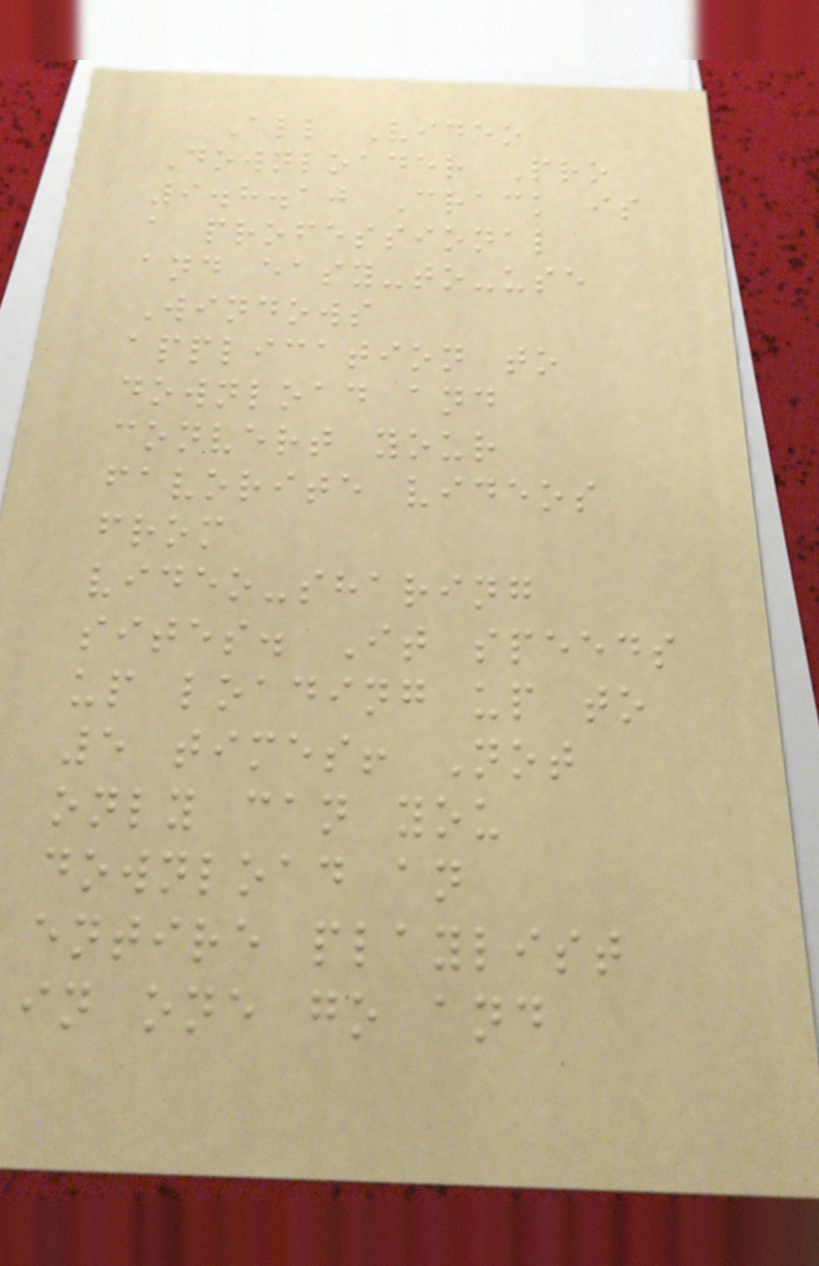All Video
Downloader Pro
9.8.10 Crack is
a professional
and easy-to-use
Windows
application to
download and
convert your
favorite videos
from
video-sharing
sites. It speeds
up loading up to
5 times! Not
only can you
download an
entire playlist
in one go and
